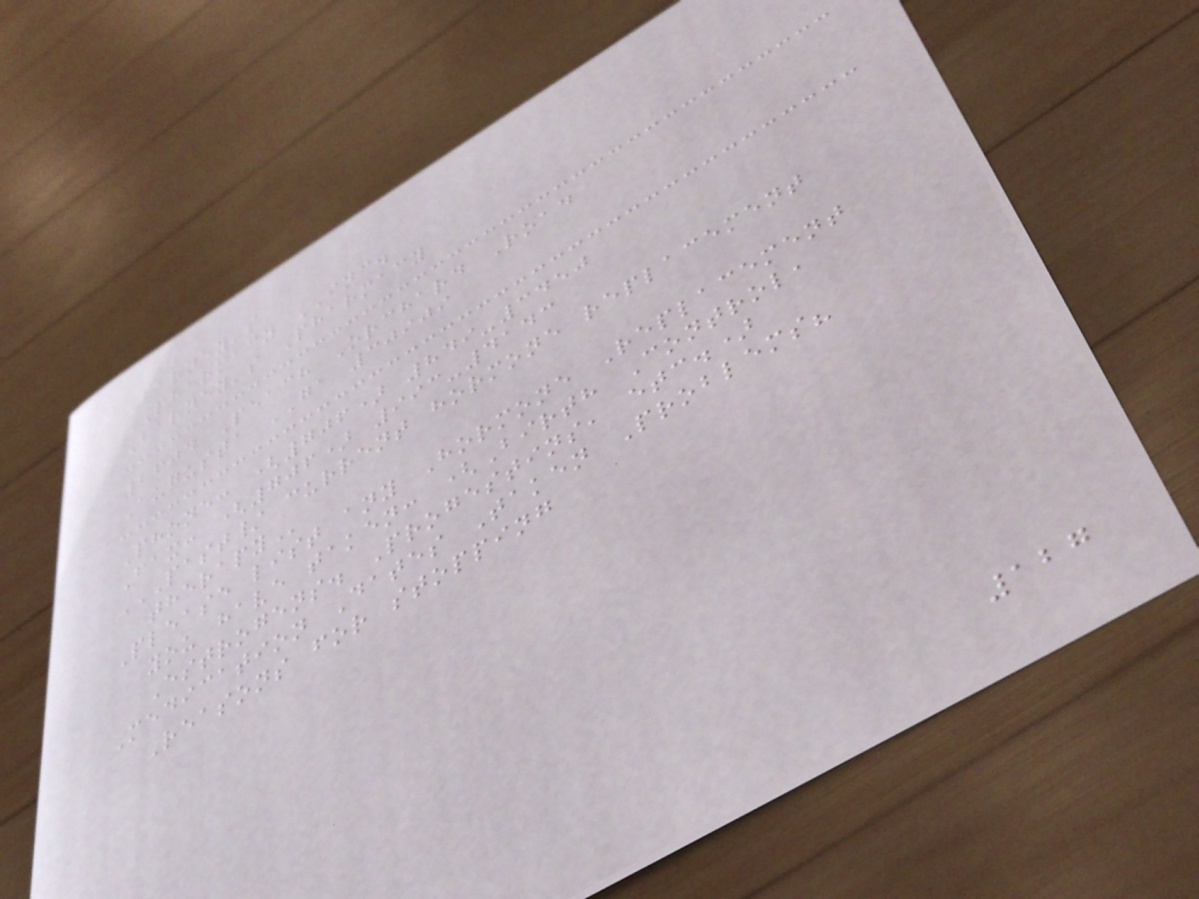Barney's
PHARMACY INC.
Barney's Pharmacy
2604 Peach Orchard Road
Augusta GA 30909
Phone: (706) 849-3450
Fax: (706) 993-4143
PAST/ CURRENT HORMONE REPLACEMENT
THERAPY
Please list any Hormone Replacement
you have taken: (Birth Control,
Estrogens. Progestins, etc.)
Medication Dates Taken Problems?
Reasons for stopping
127
